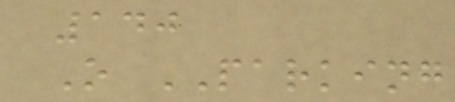140
O PARKING
